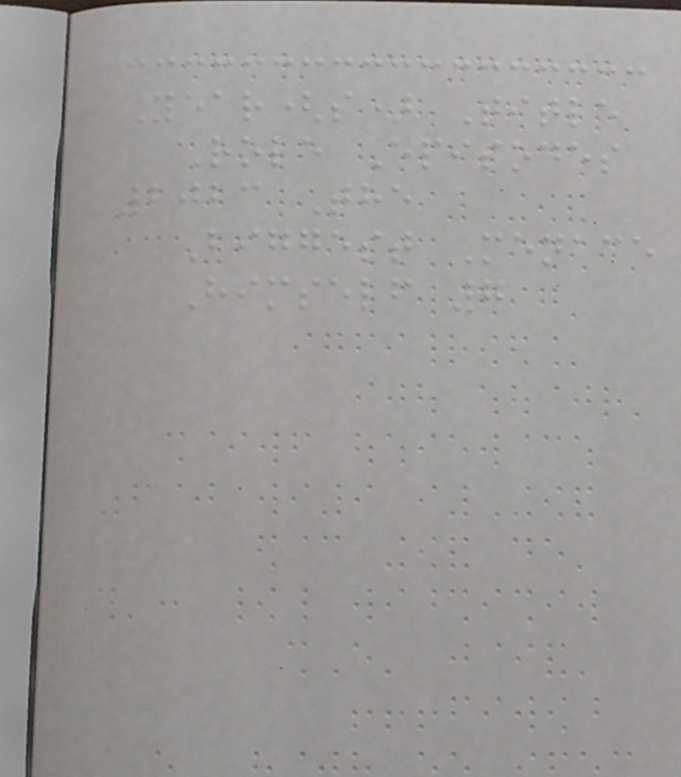Year(s) Title
Role Episodes
2023 The
Biggest Menace
Himself 7
